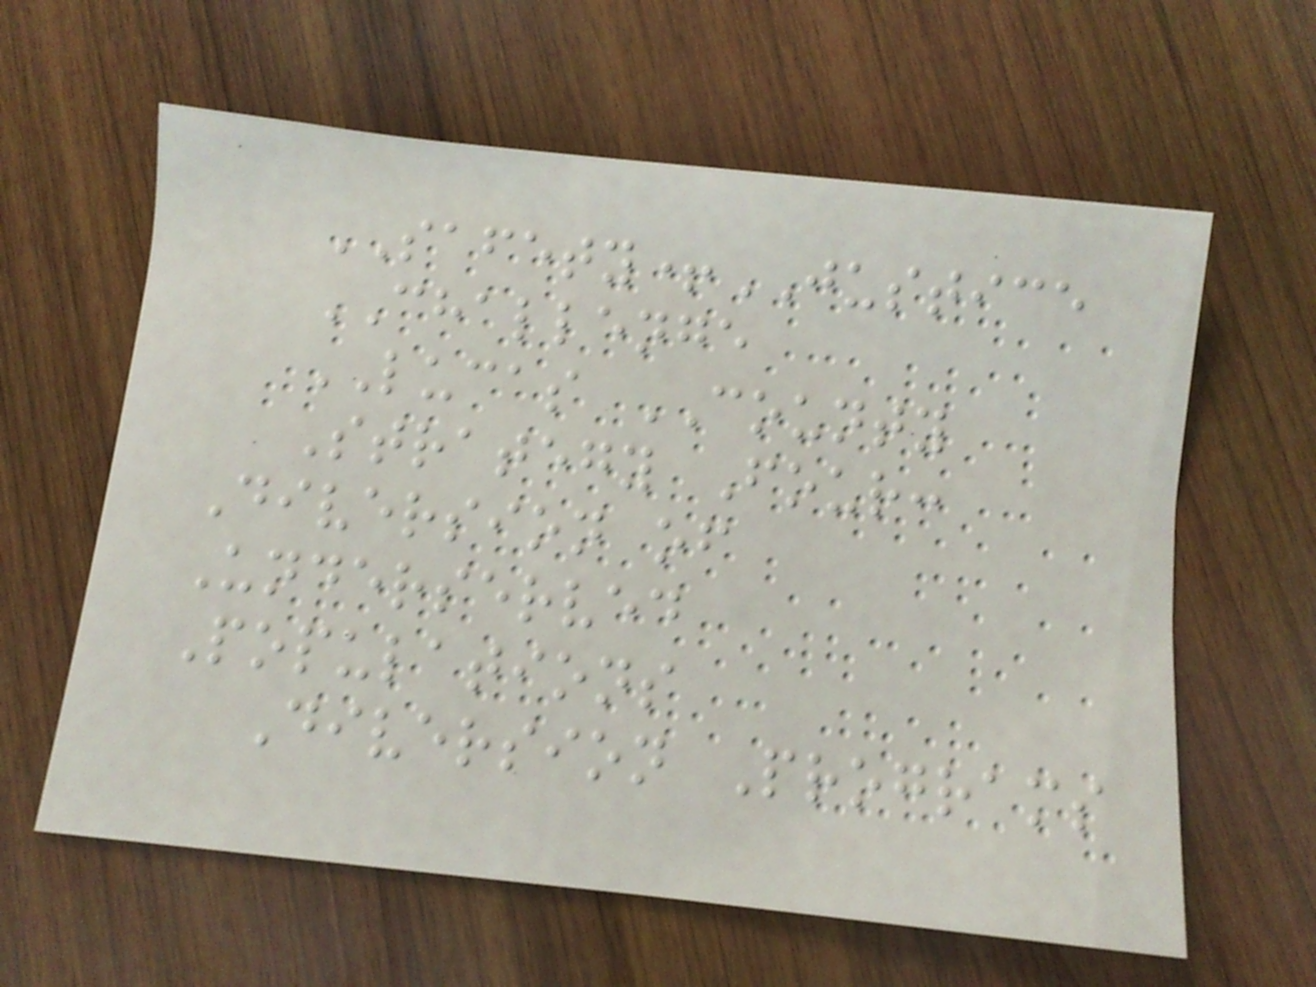SAFETY+JUSTICE
CHALLENGE
LUCAS COUNTY
Strategy Four:
Diversion of
Underserved
Populations
Diversion Programs
